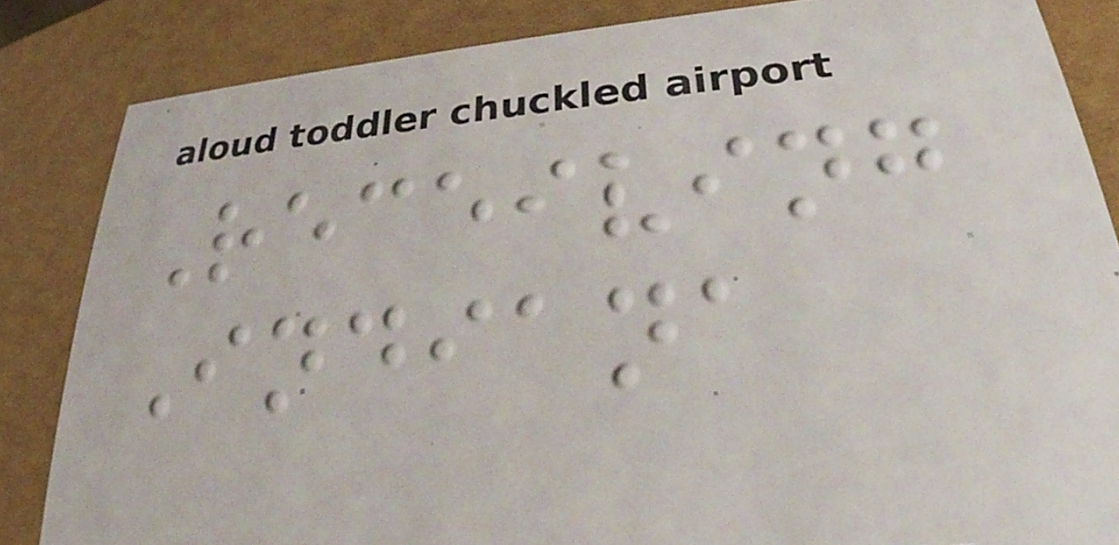Receiving
Indiana
